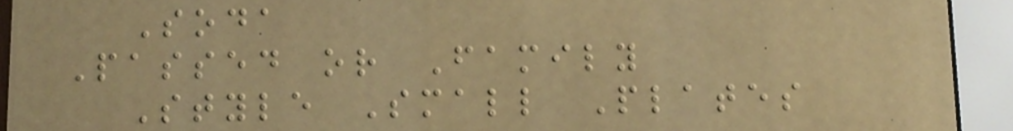Soda
Passed or Family
Style Small Plates
